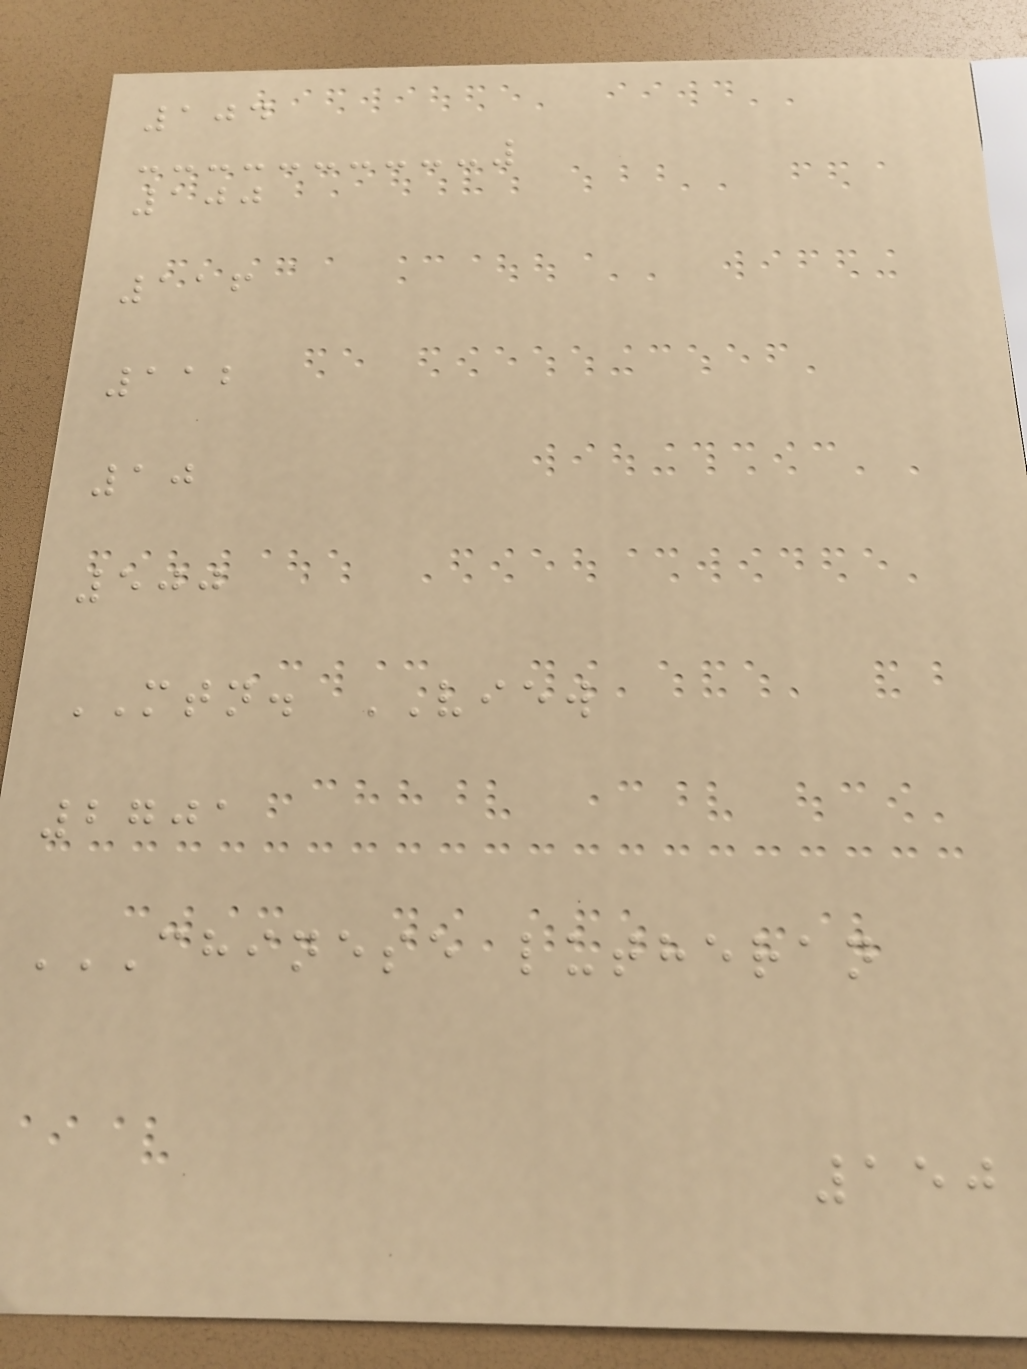104
100
116
112
10
500
MTN. VIEW
2701
CHINESE LUTHERAN
150
